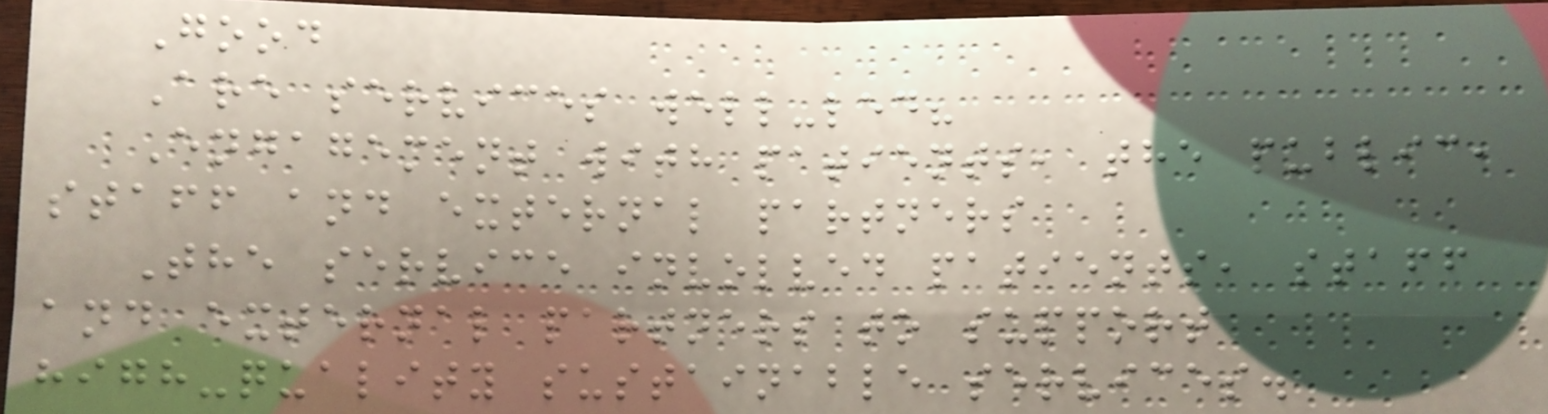Good
Are services well-led?
Engagement with patients, the public,
staff and external partners
The service involved patients, staff
and external partners to support
high-quality sustainable services.
